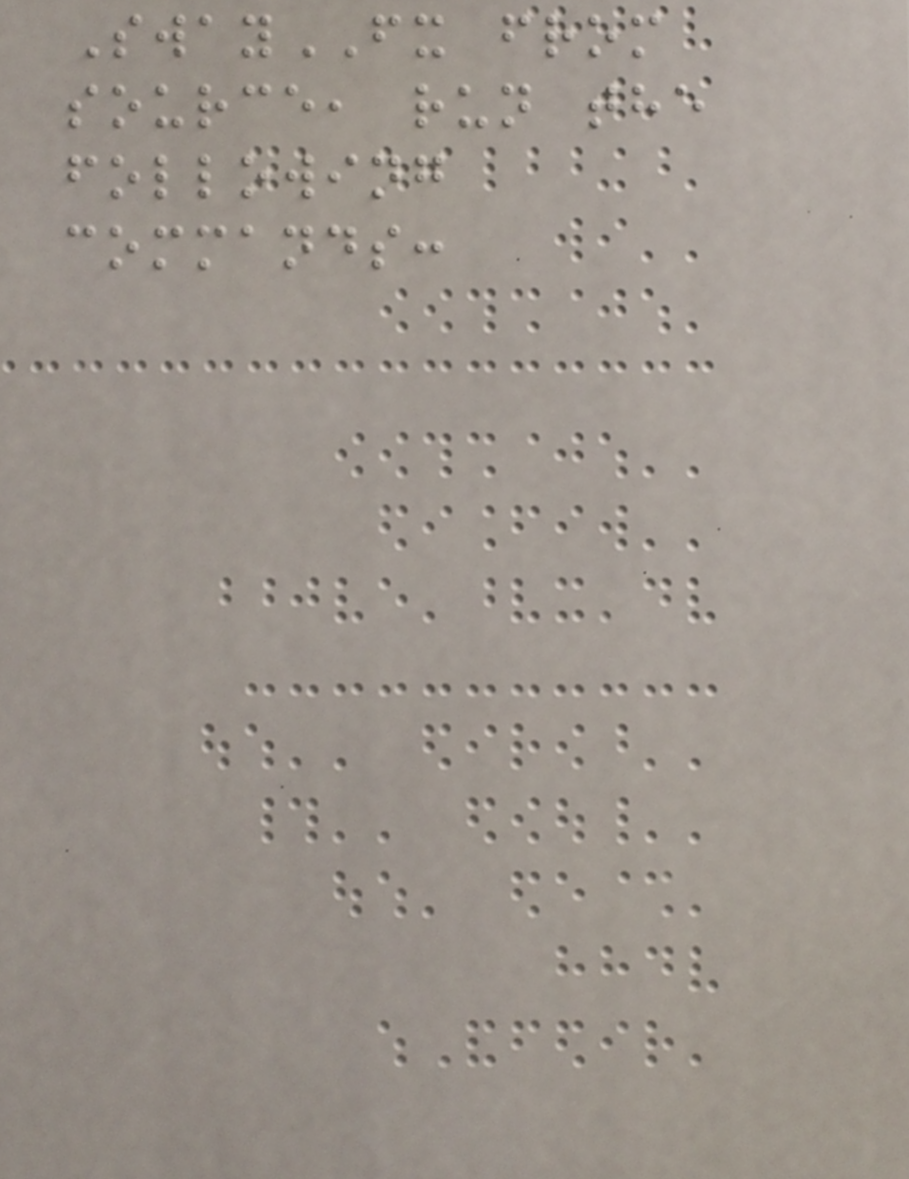SwayFX from
source, run the
following
commands:
